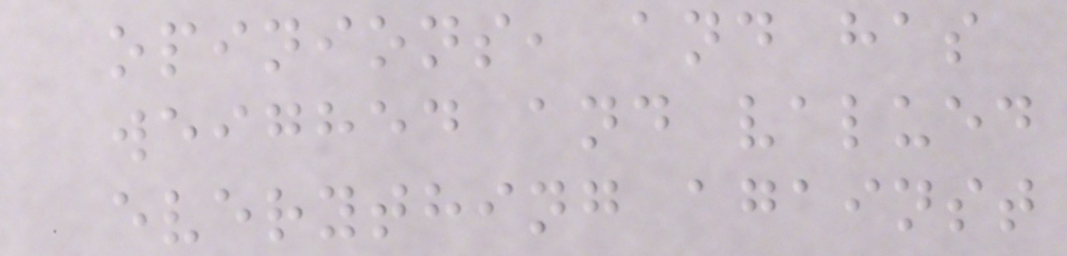opinions, and has
weighed and valued
everything against
